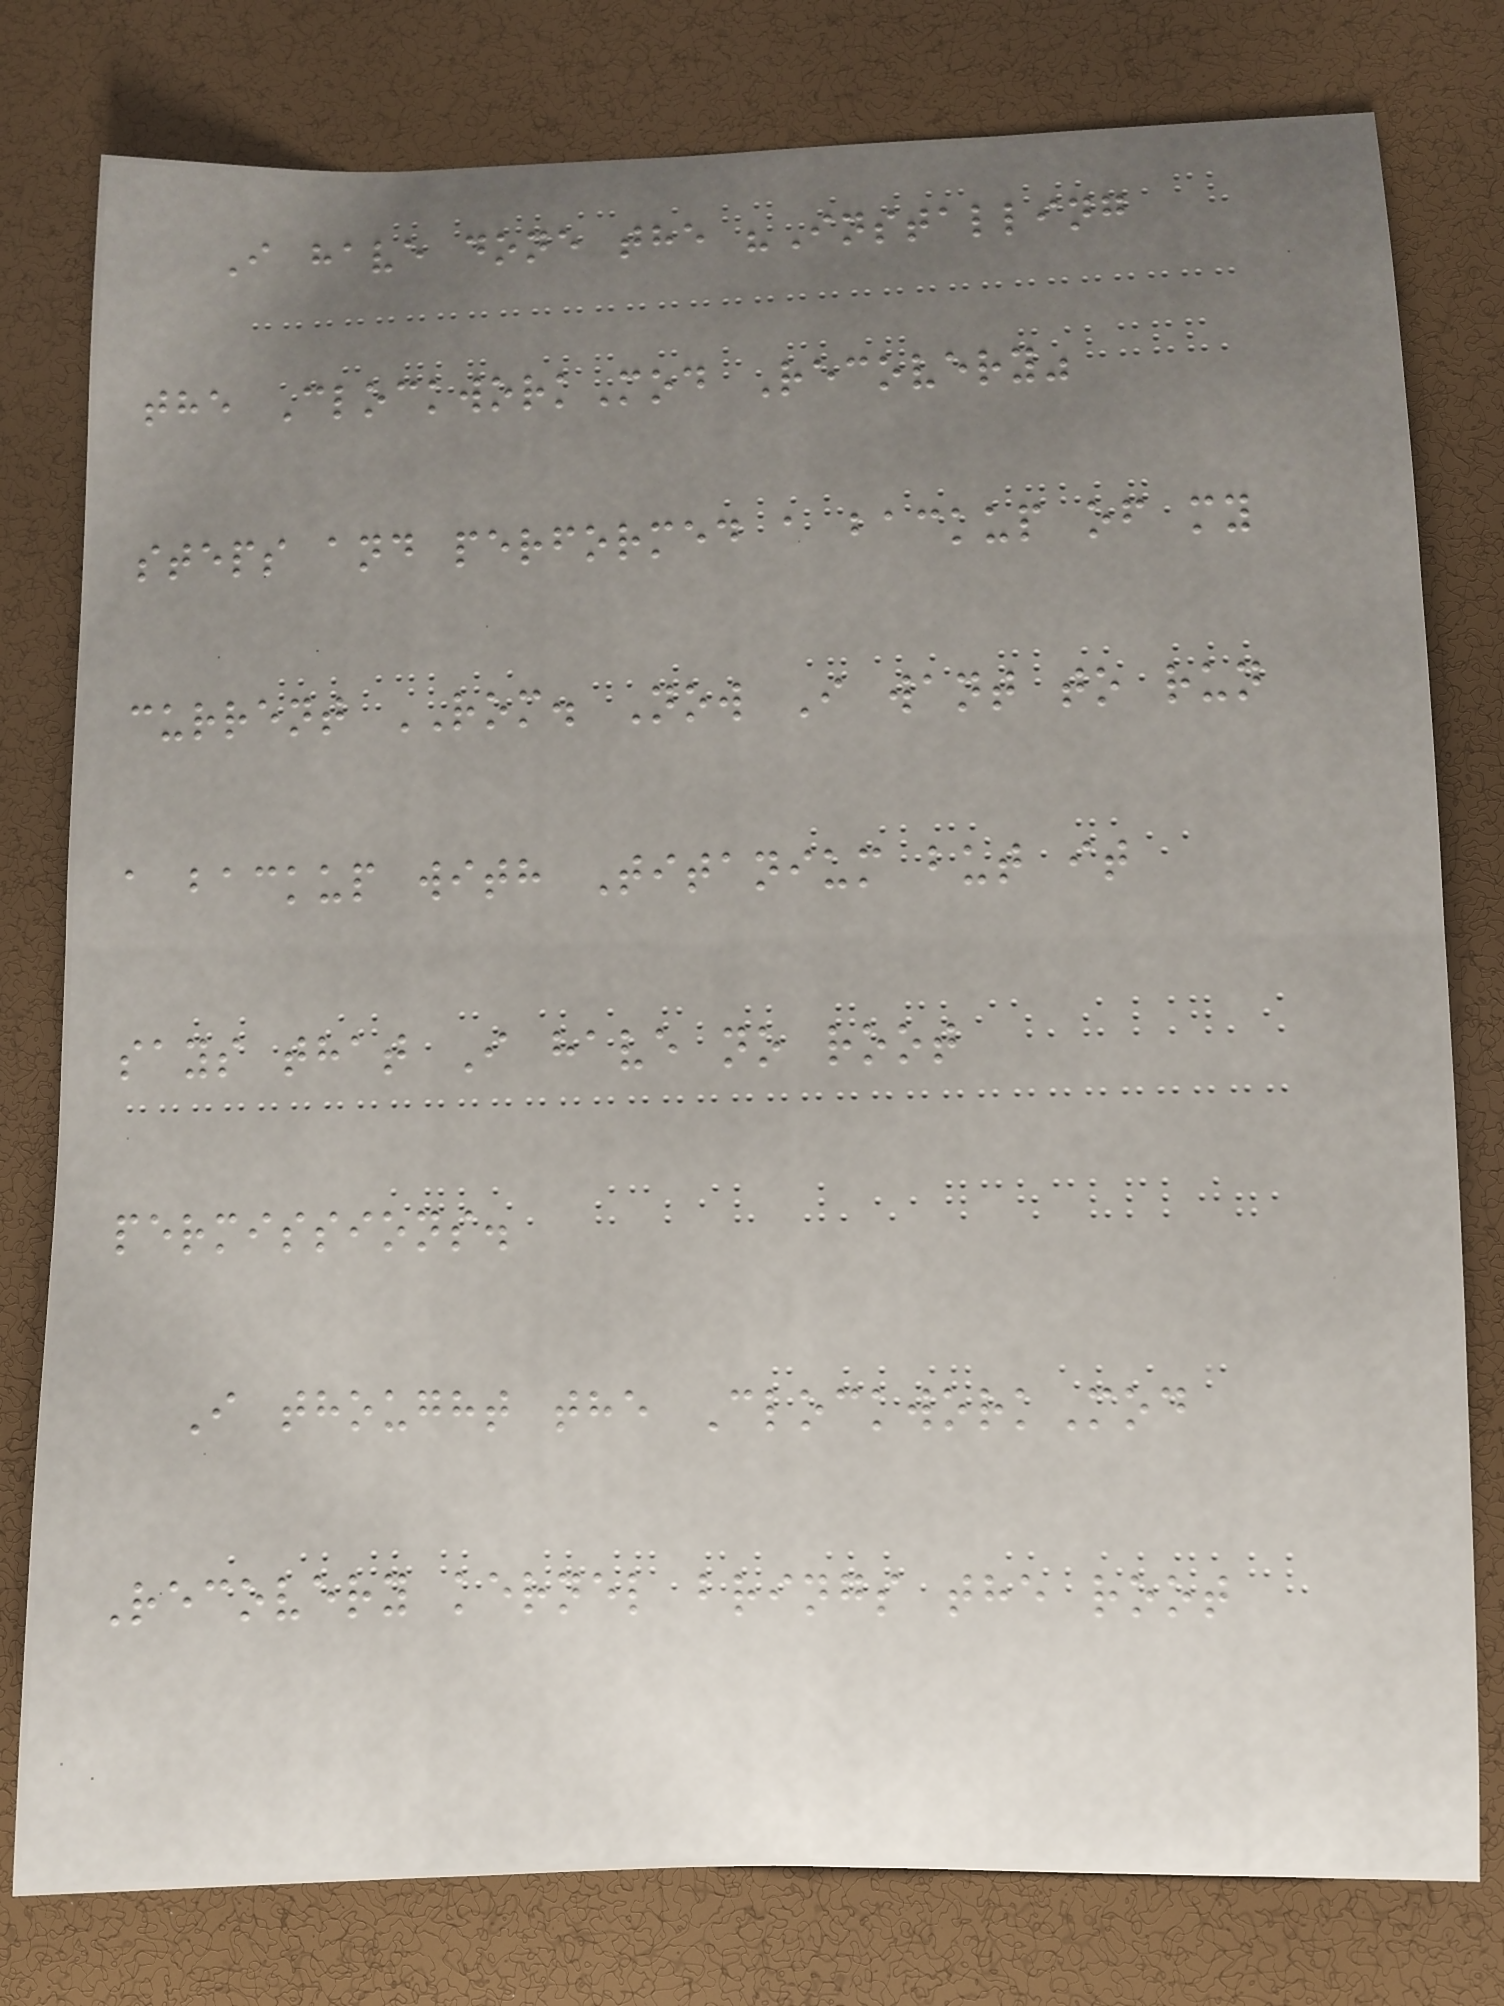I have done the "Installing
the ClockworkMod Recovery"
steps and performed a backup of my
current ROM. Now I want to run
a backup with Titanium but it
says that I have no root
permissions.
I thought the ClockworkMod
Recovery kernel brings the root
